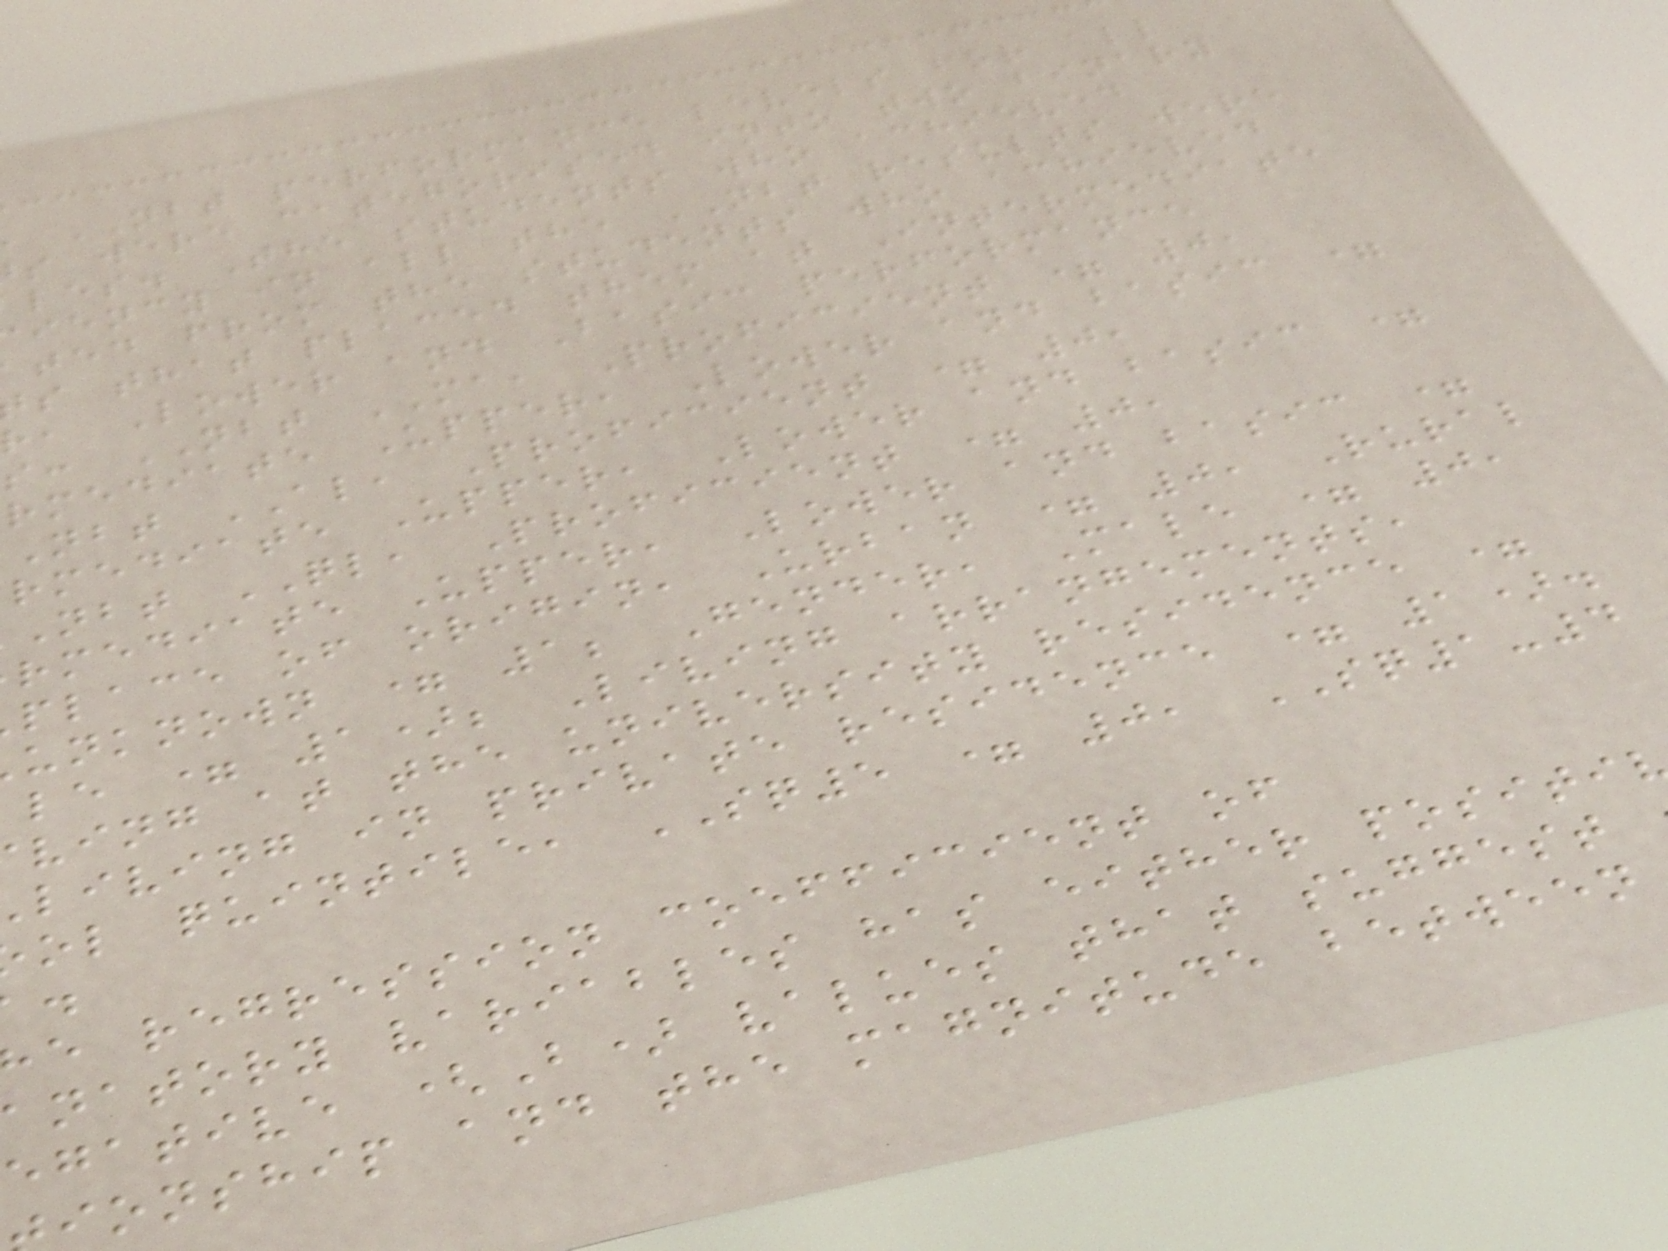NBT performance levels for all
s were categorised into two binary
les. The students who achieved
iency in all the NBT results were
ted from the students who achieved
s that placed them at Intermediate
r, Lower and Basic performance
s: NBT MA, Proficient = 0,
rmediate Upper, Lower and basic =
nbt AL, Proficient = 0,
rmediate Upper, Lower and basic =
nbt QL, Proficient = 0,
rmediate Upper, Lower and basic =
place of origin, Urban = 0, Rural
unknown = 1; Gender, Male = 0,
le = 1); Living arrangements,
ving at the university residence =
living in private residence = 1).
ol quintile, SQ5 = 0, SQ1-4
e regression coefficient of
anatory variables has either positi
egative (B) values that suggest
ionship and the magnitude between
